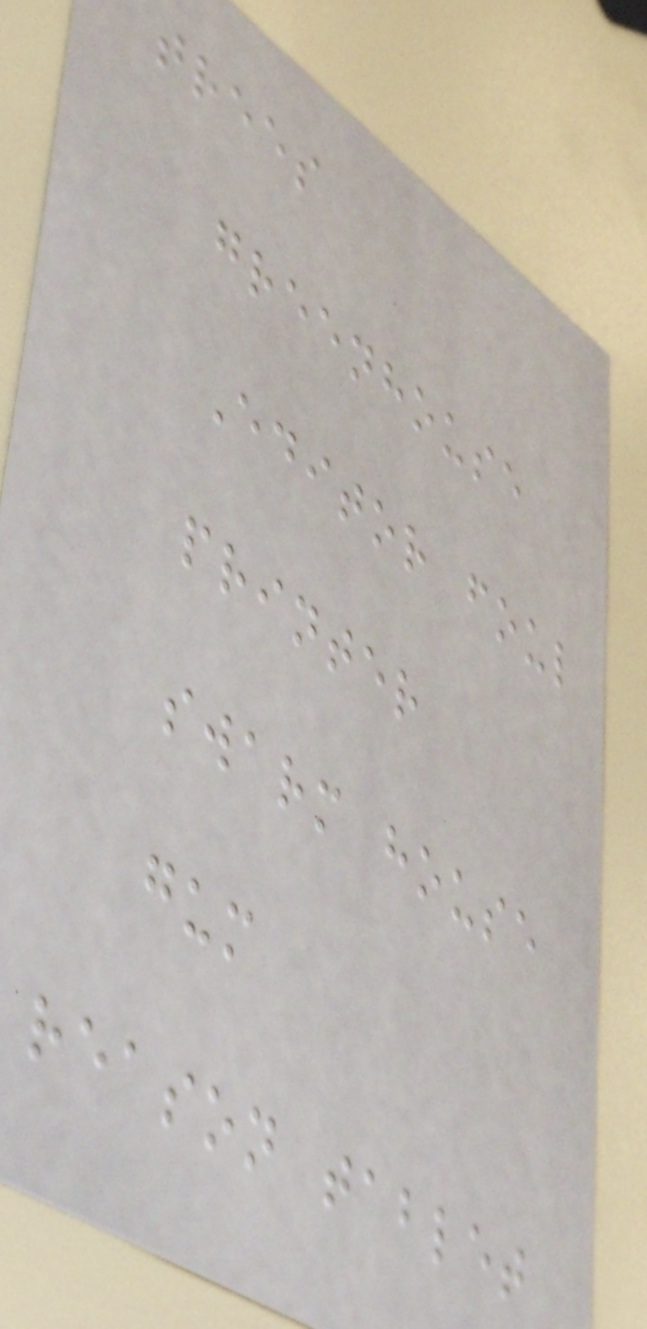trees
greenhouse
Editor foul
printer
swarm house
gum
reason tablet
